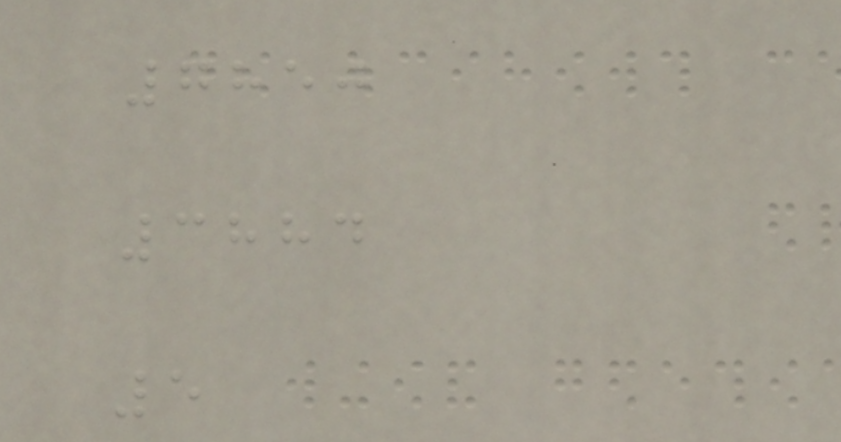7850
3884
5
